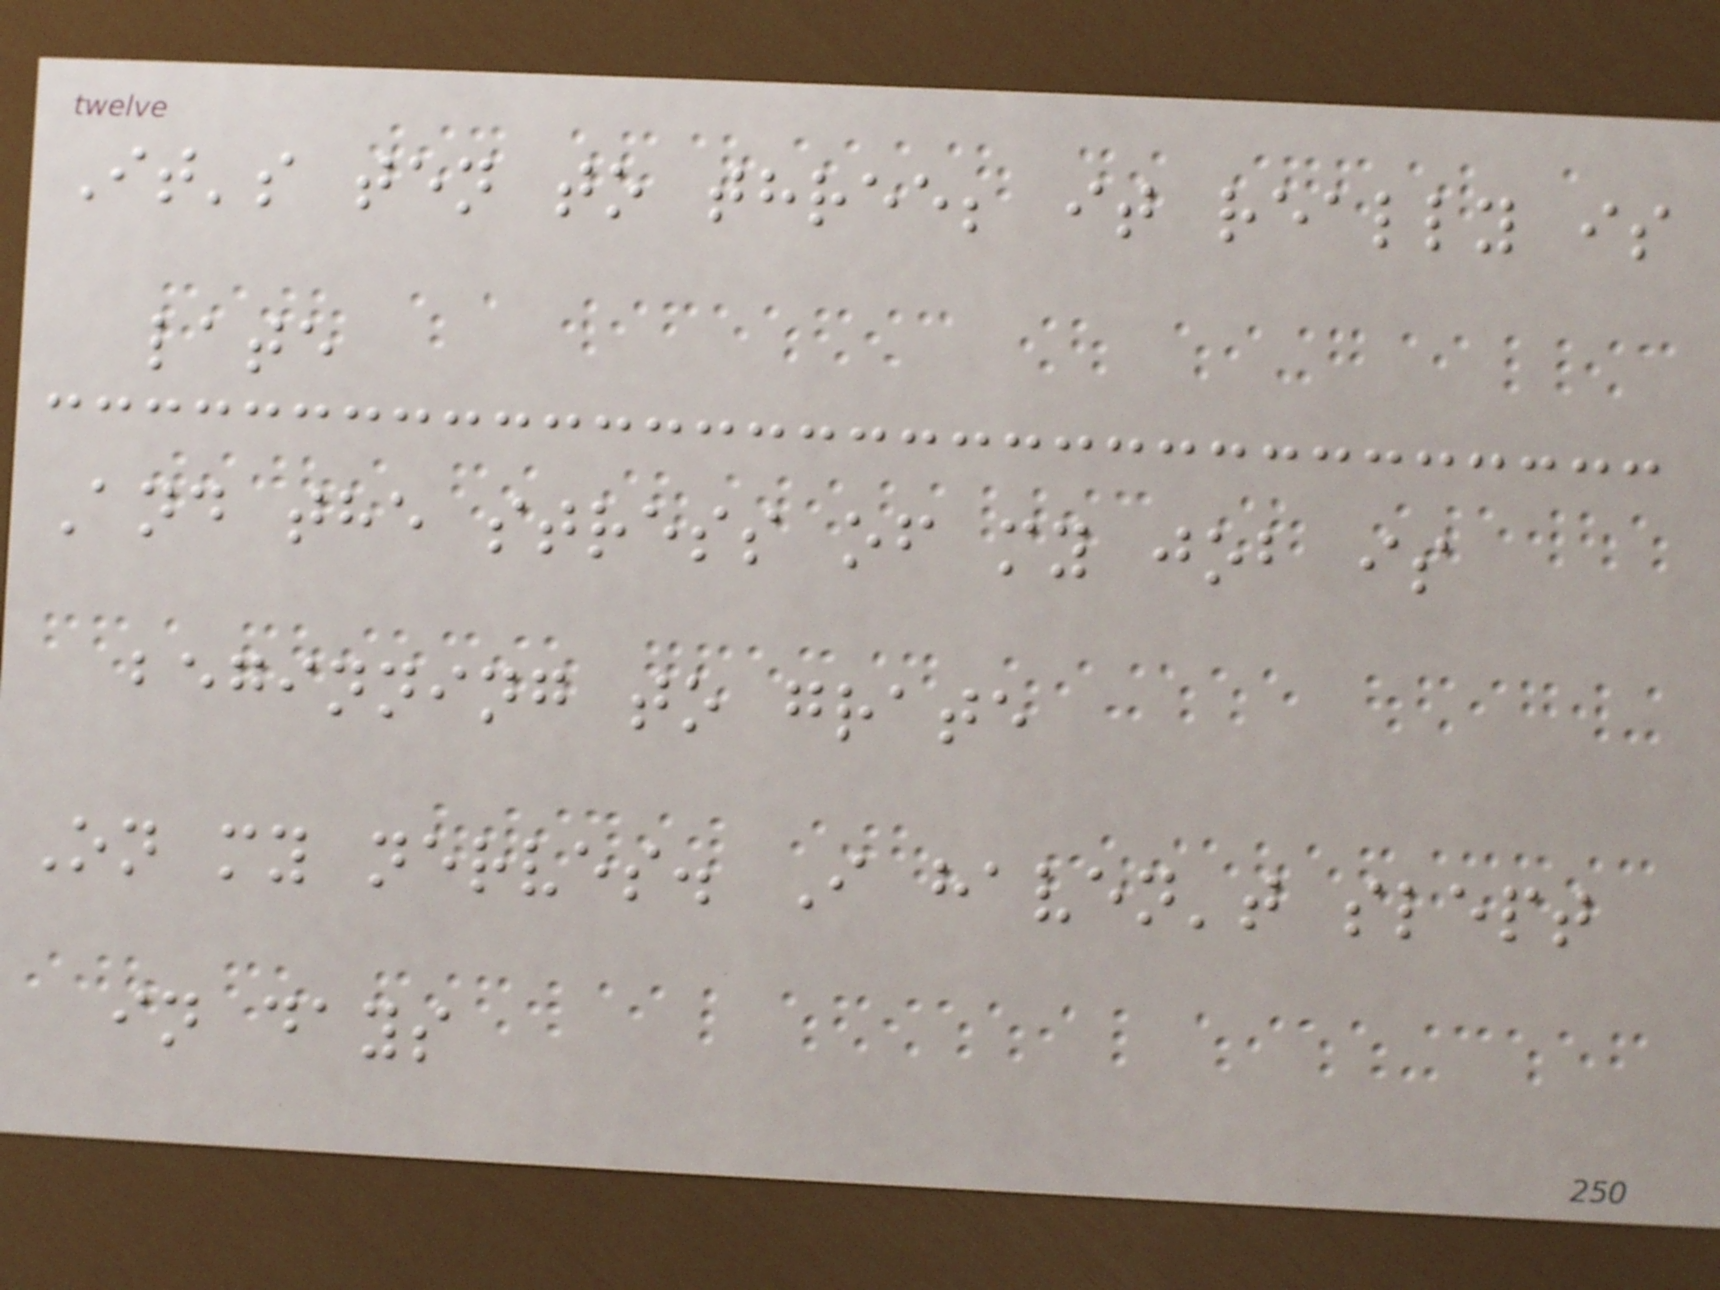It's ten to three; it really is
late
And the stress of my job is
beginning to grate
On my nerves. I haven't slept
in days
